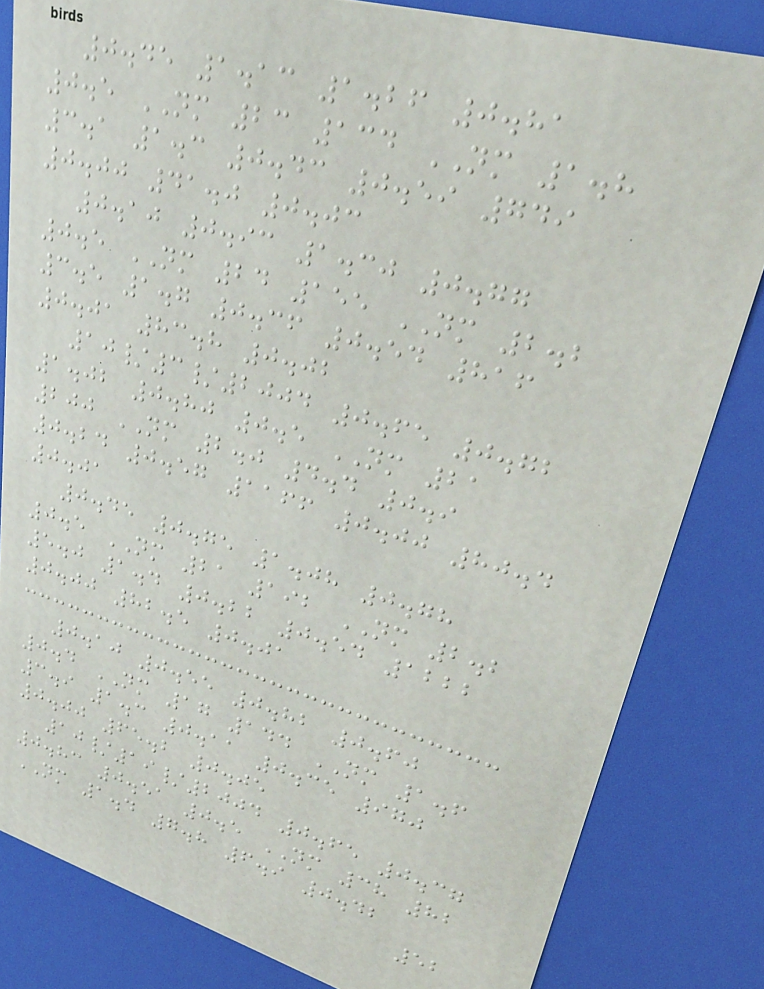0.45 1.13 1.26 0.81
0.5 NM 23 134 NM 1.8
3.1 1.3 0.43 0.59 749
0.00 41.0 0.03
0.10 0.93 1.30 0.77
0.5 NM 24 155 NM 2.2
3.5 1.7 0.36 0.54 816
0.01 83.8 0.02
10/3/2004 0.65 0.72
1.02 0.80 0.5 NM 21
200 NM 2.0 4.4 0.9
0.24 0.57 1166 0.00 80.4
0.01
0.45 0.75 1.08 0.78
0.5 NM 21 192 NM 2.2
5.0 1.4 0.22 0.54 1222
0.00 82.5 0.01
0.10 0.55 0.82 0.60
0.4 NM 17 144 NM 1.6
3.9 1.3 0.11 0.35 970
0.00 65.2 0.05
10/19/2004 0.65 0.37
0.83 0.51 0.5 NM 38 82
NM 1.4 7.8 6.9 0.42
52
